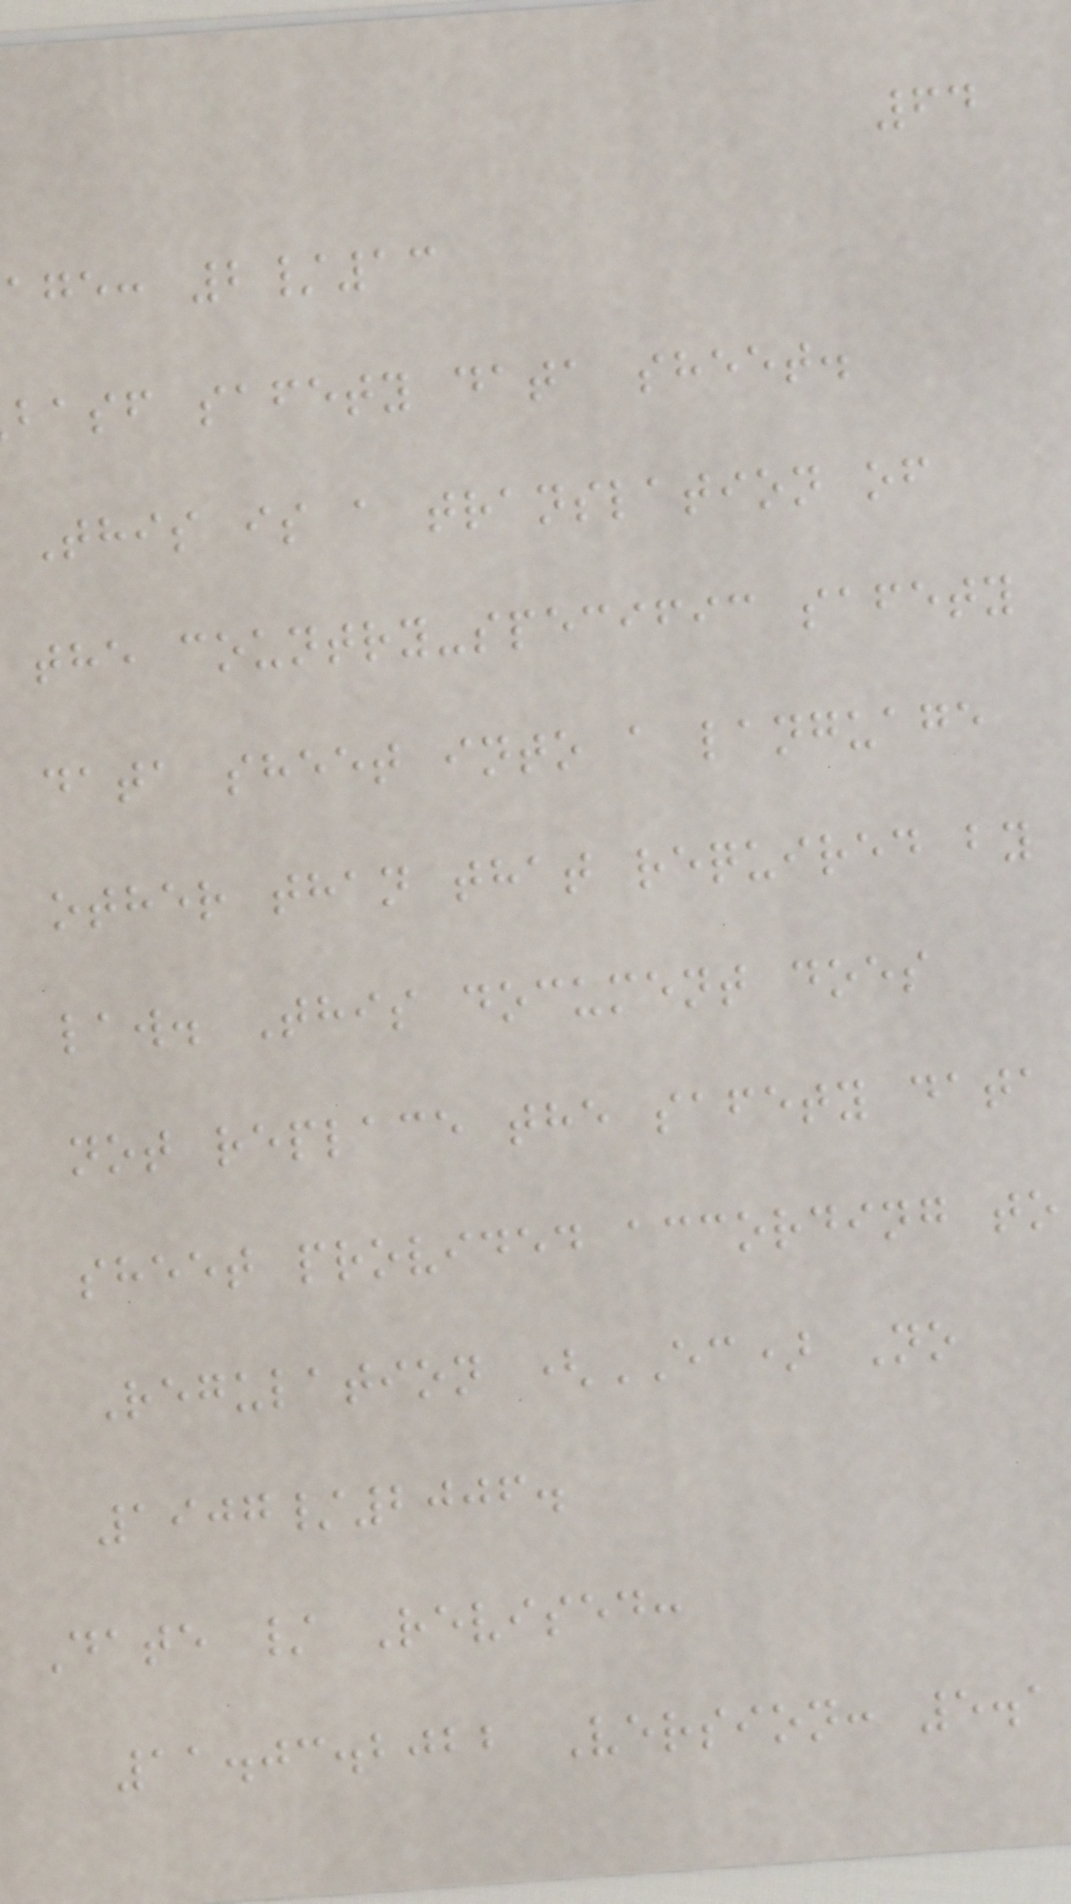64
age: 2/13
basf safety data sheet.
This is a translation of
the country-specific safety
data sheet into a language
other than that required by
law. This document does
not replace the safety data
sheet provided according to
Regulation (EC) No
1907/2006.
Date / Revised:
11.03.2022 Version: 5.1
